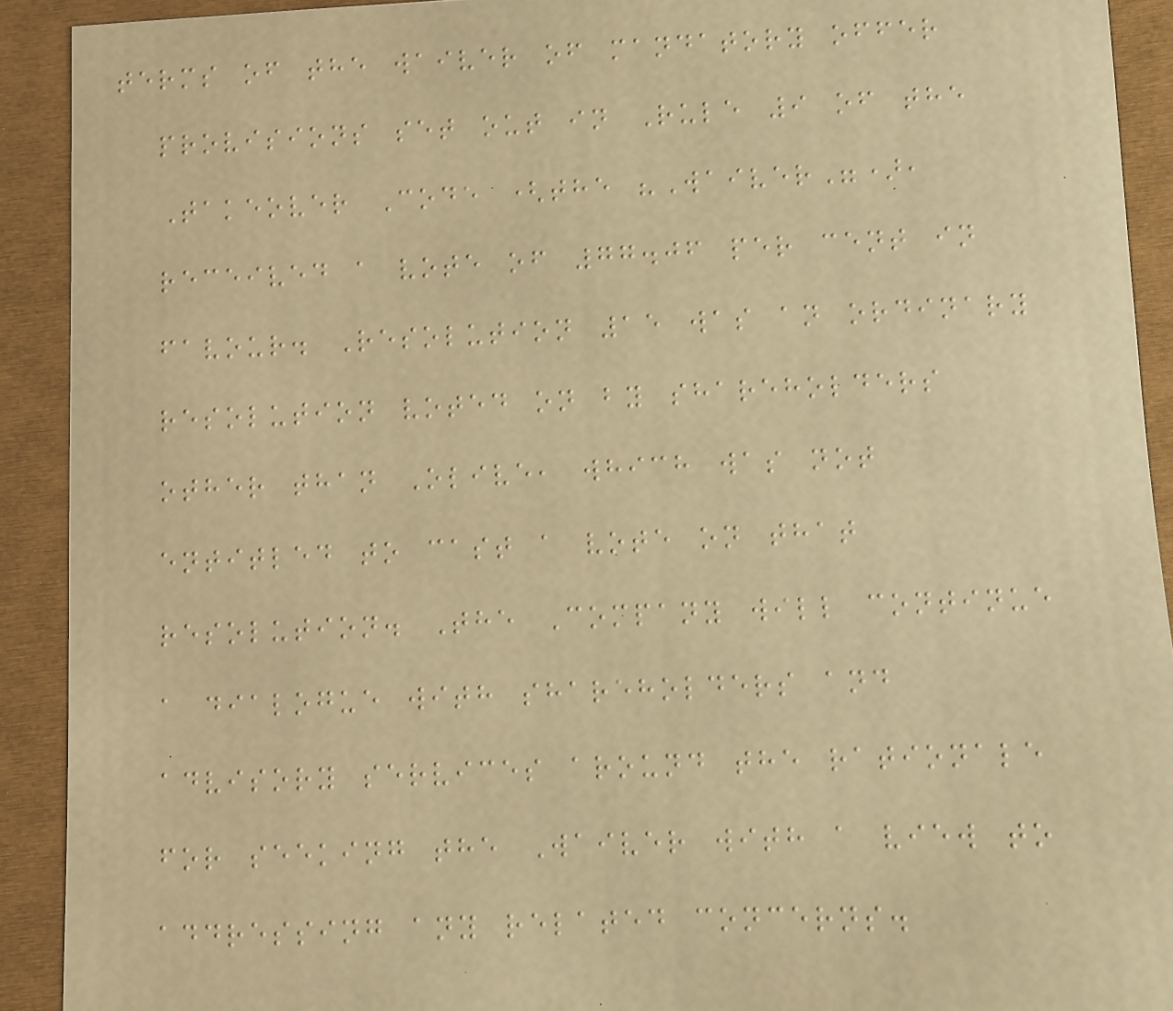terms of the waiver of mandatory offer
provisions set out in Rule 9 of the
Takeover Code (the "Waiver"),
received a vote of 77.06 per cent in
favour. Resolution 15 was an ordinary
resolution voted on by shareholders
other than Olive, which was not
entitled to cast a vote on that
resolution. The Company will continue
a dialogue with shareholders and
advisory services around the rationale
for seeking the Waiver with a view to
addressing any related concerns.
